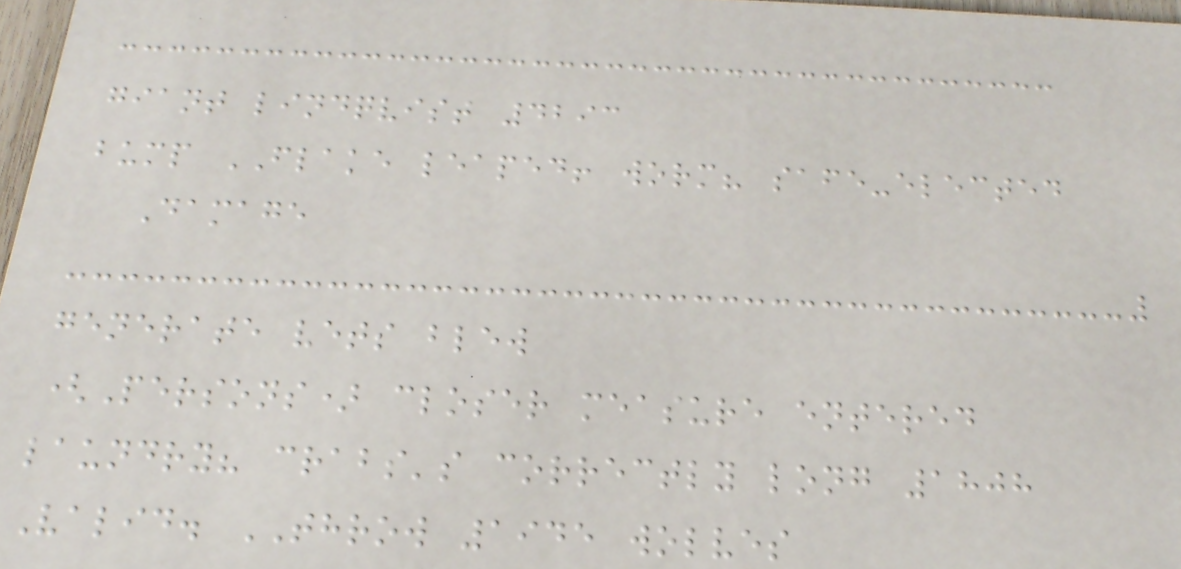giant lindqvist 4293
bump FLAKE leaped! worm? safe-elected
Damage
generate vets blew
(Persons) closer measure entered
laundry? crabs's correctly long 1808
Valid. THROW 1945 wolves
